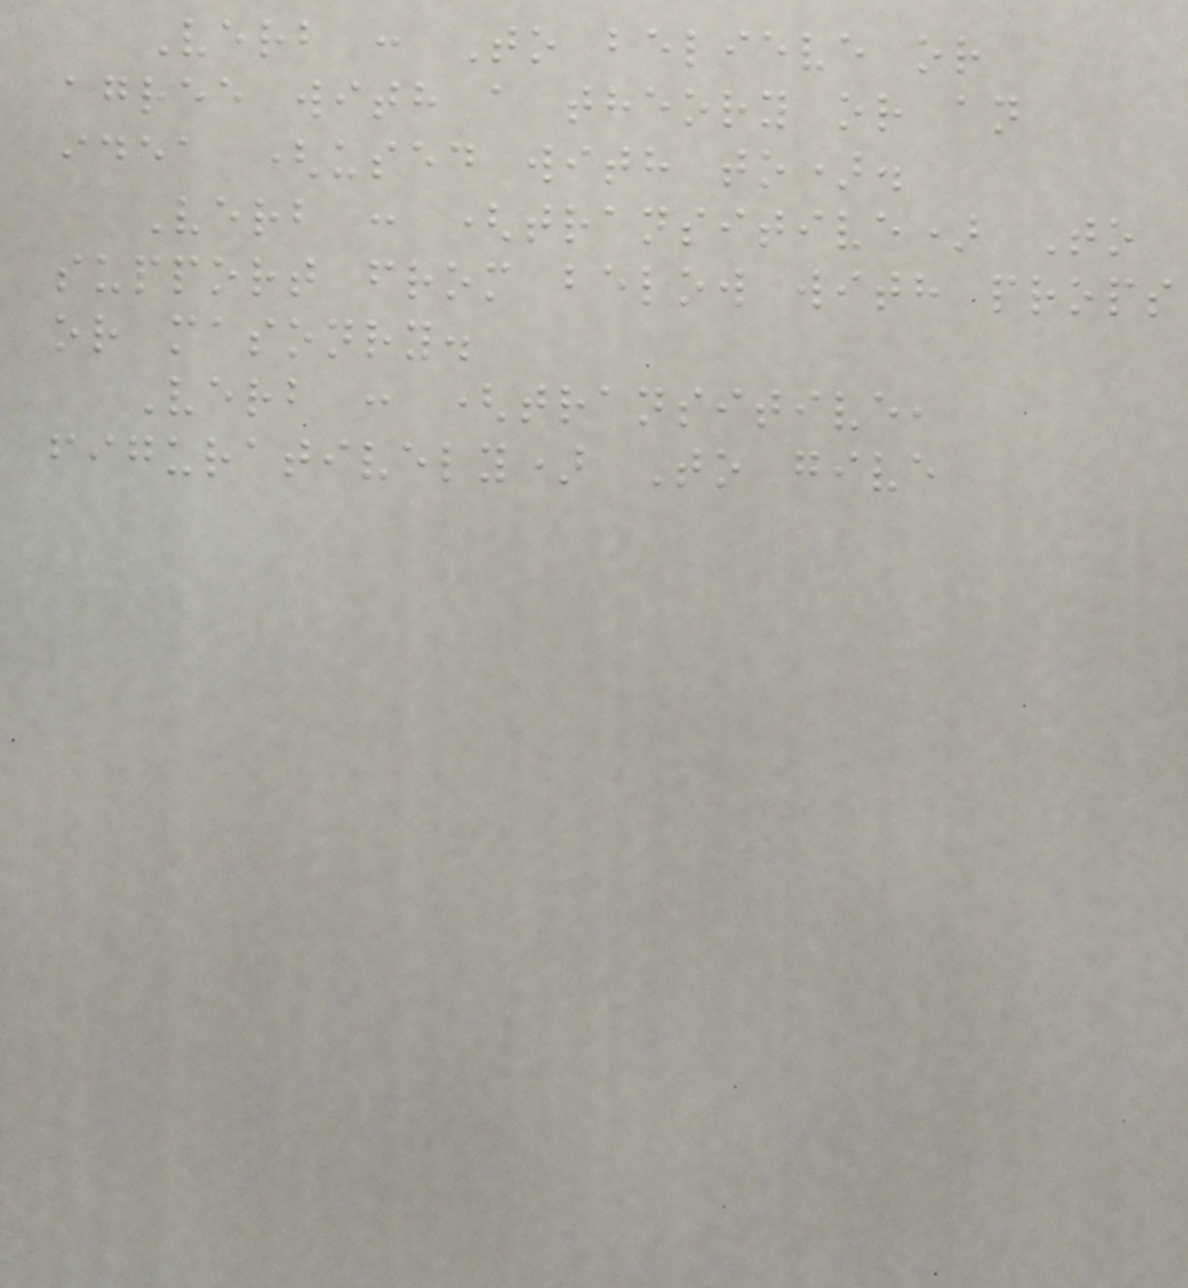Verb : To believe or
agree with a theory or an
idea (used with to).
Verb : (transitive) To
support from below with props
or masonry.
Verb : (transitive,
figuratively) To give
